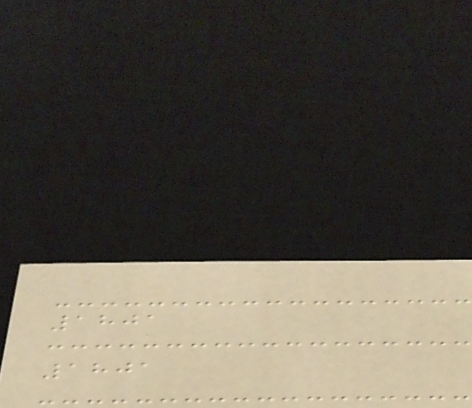1801
1801
